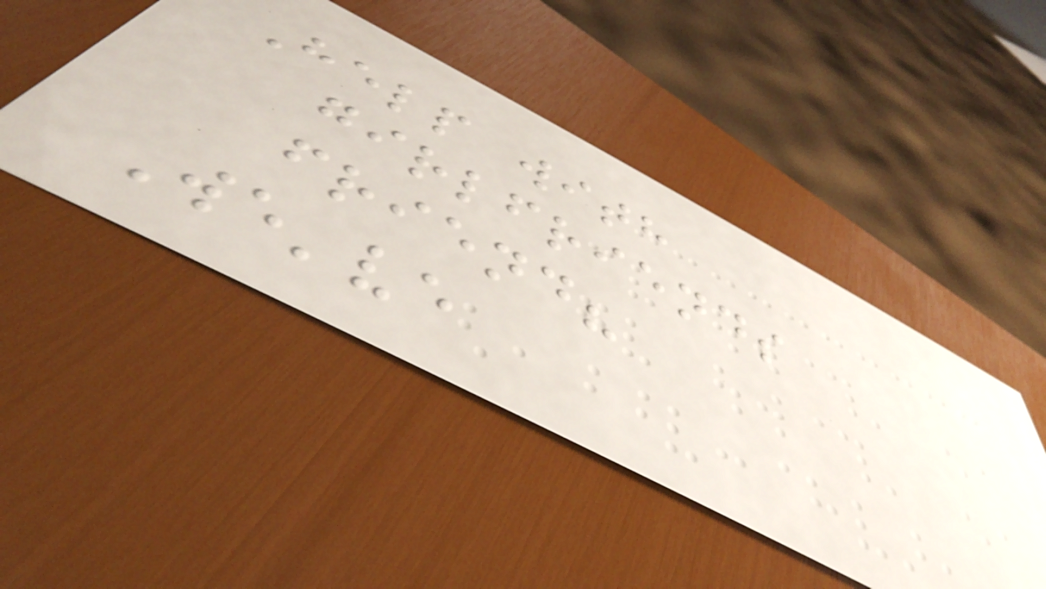Help with
girlfriends
friend?
We've
